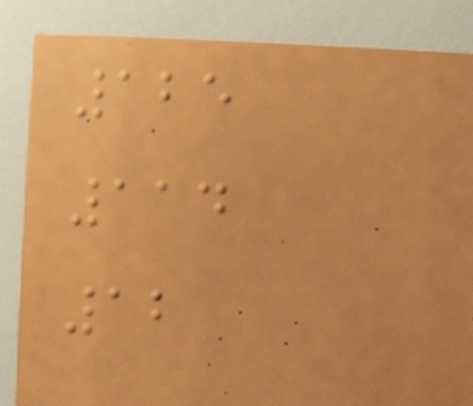125
114
12
